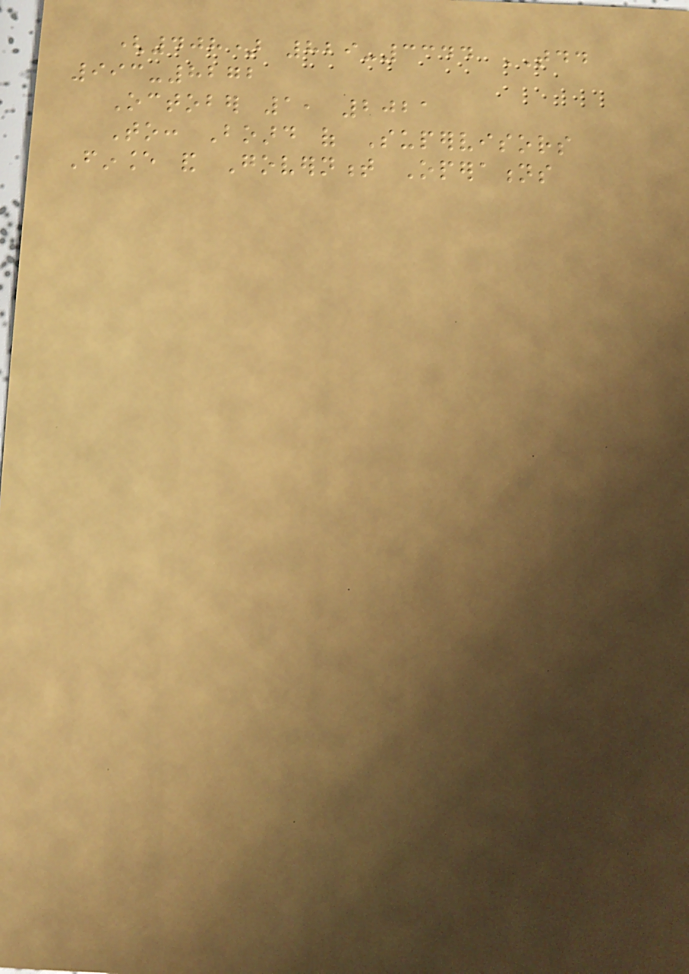(408) 829-3344 TDD
993-8272
October 1, 2021
To: Board of Supervisors
Finance and Government Operations
